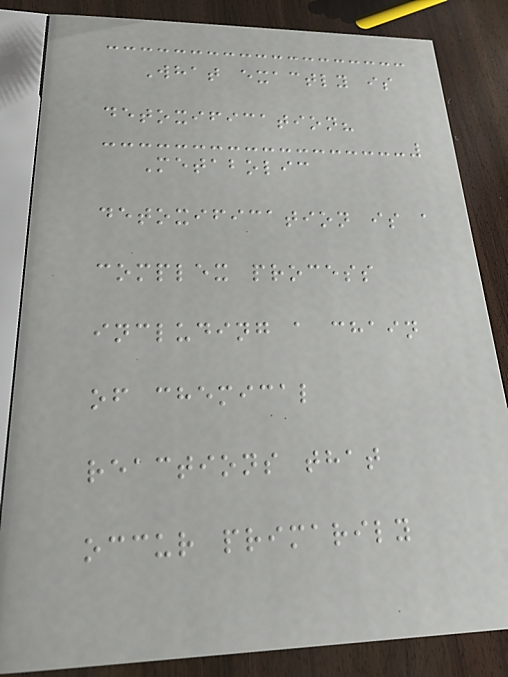What exactly is
detoxification?
Metabolic
detoxification is a
complex process
including a chain
of chemical
reactions that
occur primarily
